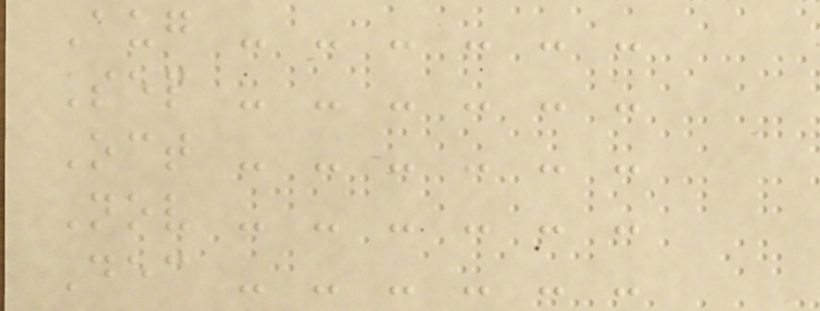Aug - - - - - -
Sep - - - - - -
Oct - - - - - -
Nov - - - - - -
Dec - - - - - -
